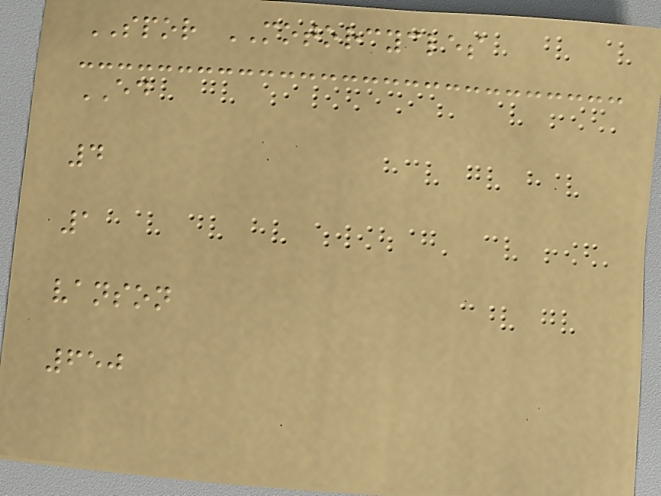SPOR MOTORCYCLES
ED
4
1
vanson
650
